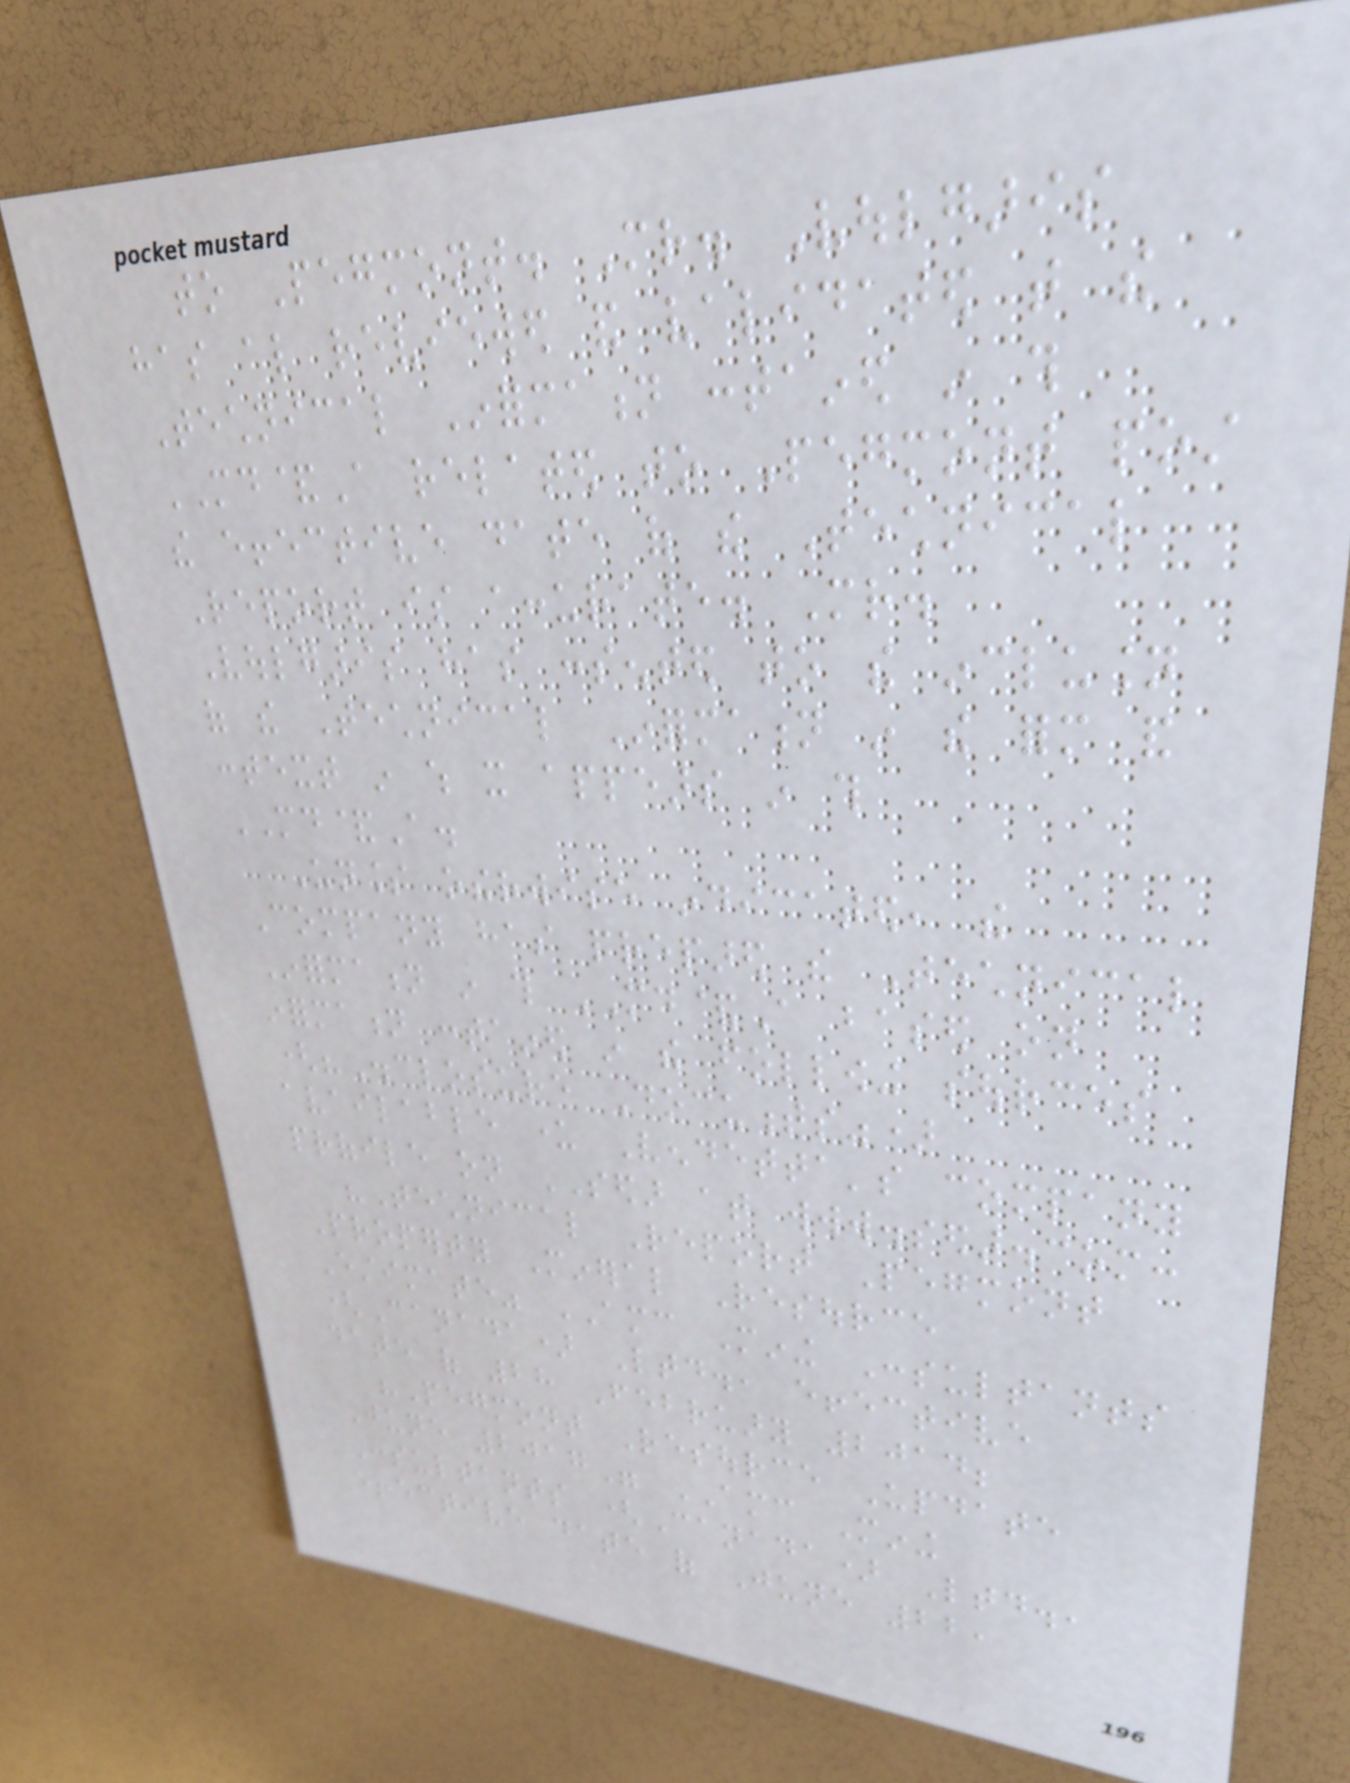to Pegmont. Mr. Voulgaris
has also reviewed and validated that the
Technical Information contained in this
MD&A related to Pegmont post
the effective date of the Technical
Report is accurate. Mr.
Voulgaris has consented to the inclusion
of the Technical Information in the form and
context in which it appears in this
MD&A.
Unless otherwise indicated, the
Company has prepared the Technical
Information in this MD&A based on
information contained in the following sources
("Disclosure Documents")
available under Vendetta's company
profile on SEDAR at www.sedar.com:
"Technical Report Pegmont
Property Mineral Resource
Estimate" AMC Mining Consultants
(Canada) Ltd., effective
date of 28 February 2014;
"Pegmont Resource Update
June 2017" AMC Mining
Consultants (Canada) Ltd.,
effective date of June 22,
